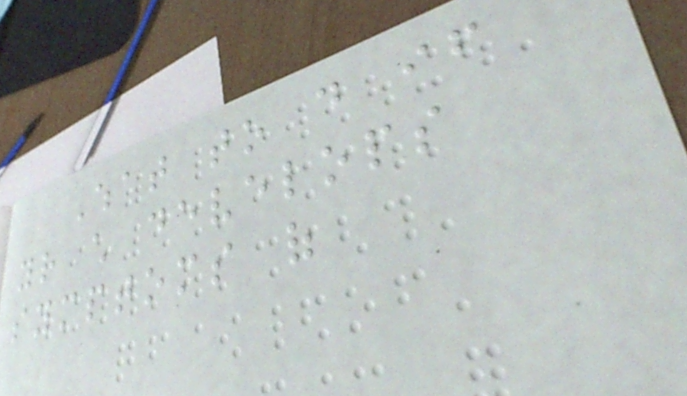What to do if
your child develops
symptoms of
